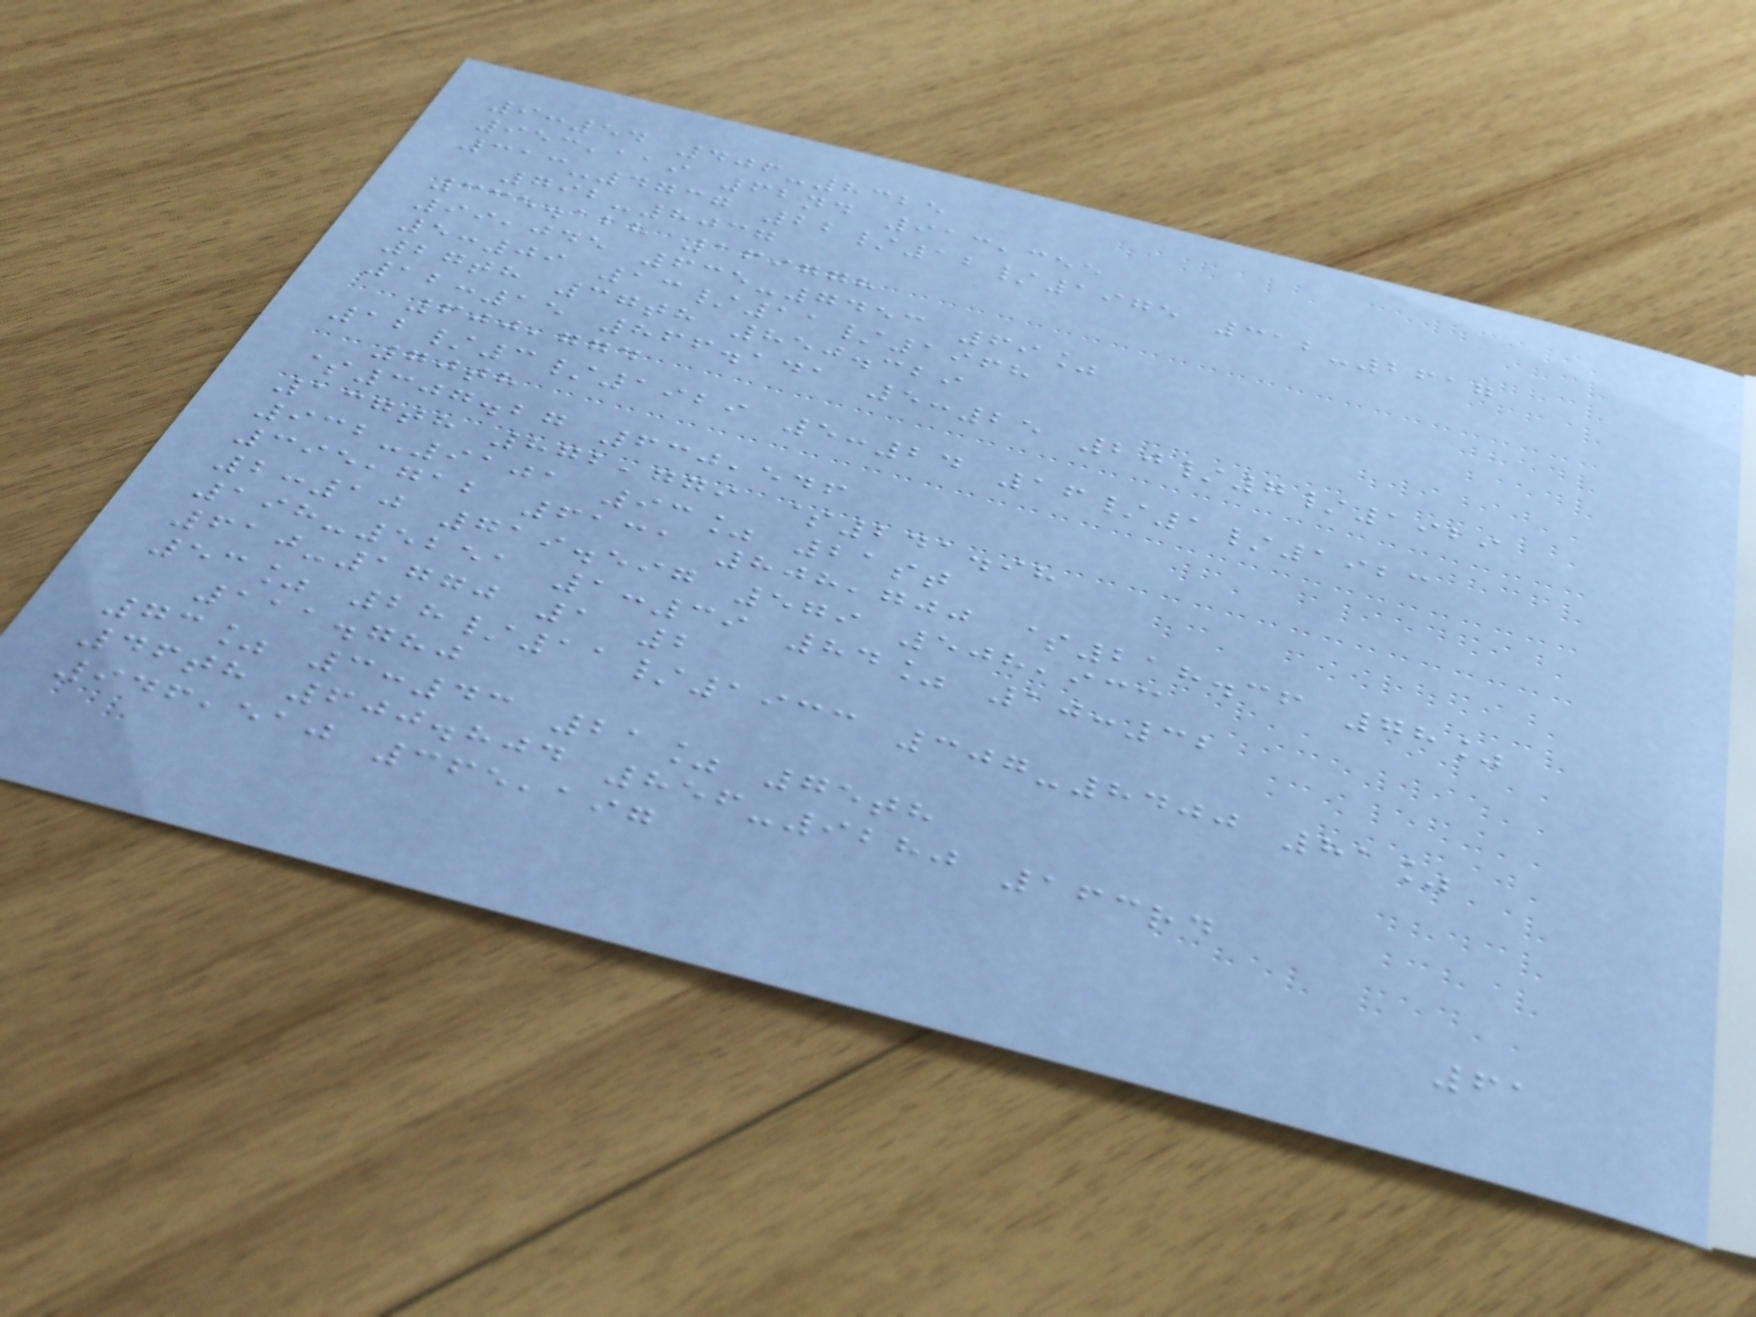9:54 406-8325
953,119 62nd 913,355
313-4737 22/12/1975 312-2617
792-8037
335.128 169778
99,045 635-7453 69%
5:09 13/11/1968
27th 37th 850.329
12:15 866.141 5:25 20/7/1929
600,774
12/3/1929 5:24 16/1/1923
70th
$307.27 630,546
137th 872,779 $241.98
932-9101 93% 21st
395,712 6131 808,700 $218.36 78%
2:10 719.597 579 508,933
198-5251 1:39 84% 10:32
610-1770 1 2
53% 28/11/1933 307-8400 81%
111.780
73% 3:43 21% 75th
46th 600.804 856-9280 163rd
946,510 365,197
61
